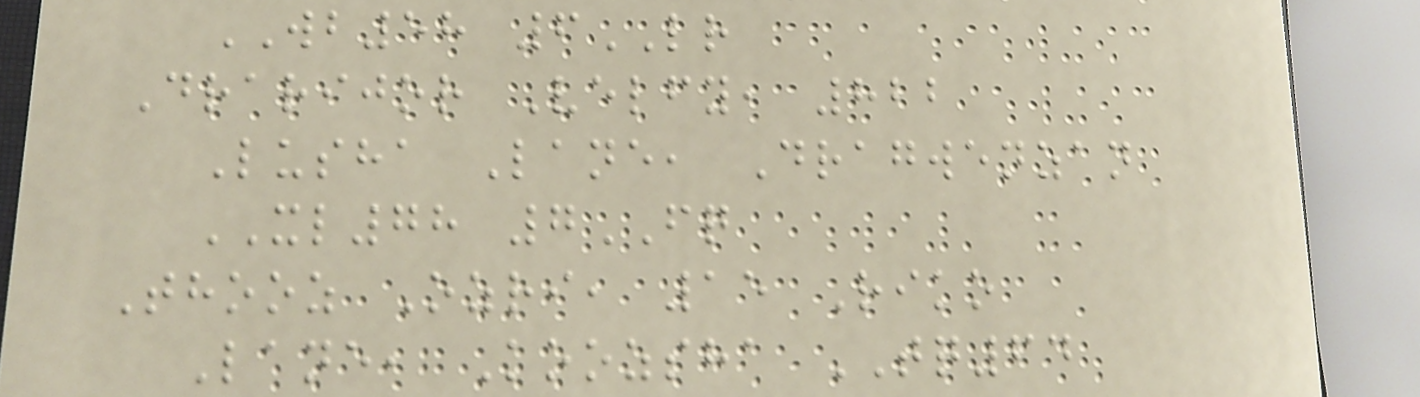WB58 6LR
Drarijor Velfy, 822
Lusha Lane, Dragwenzan
XL78 7FQ
Thooz Ozri, 15 Riko
Lane, Koozsha TQ64
